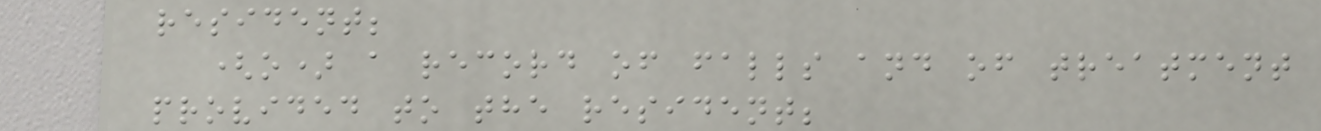resident;
(o) a record of falls and of treatment
provided to the resident;
